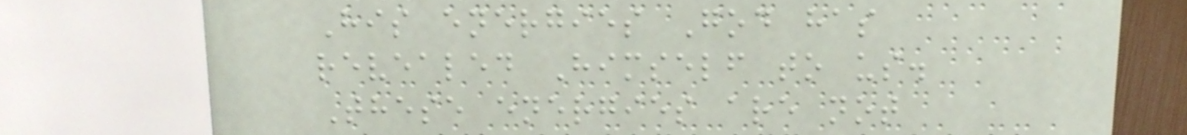His energies God has
revealed Himself to us.
These energies are not
